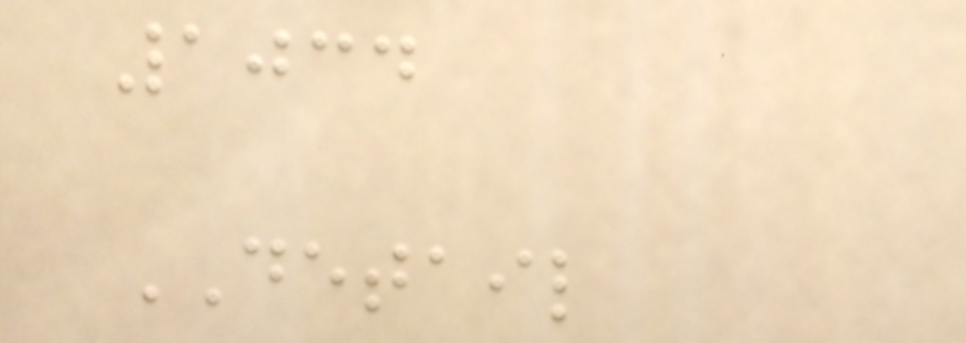1034
DETAIL
